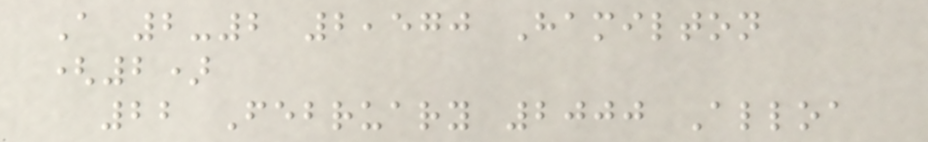A 2-2 2,570 Hamilton
(2)
22 February 2000 Alloa
